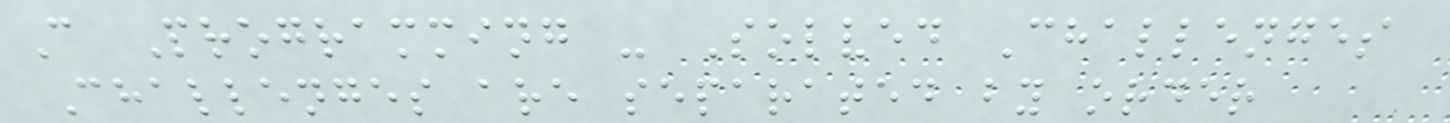C Programming - Solved Challenges
Challenges are separated by order
